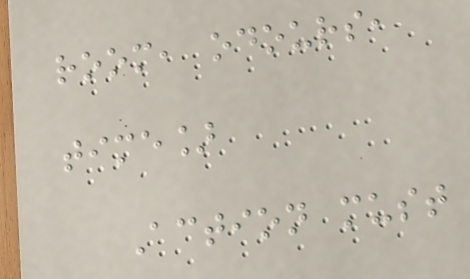room, odours,
time]
Action must
